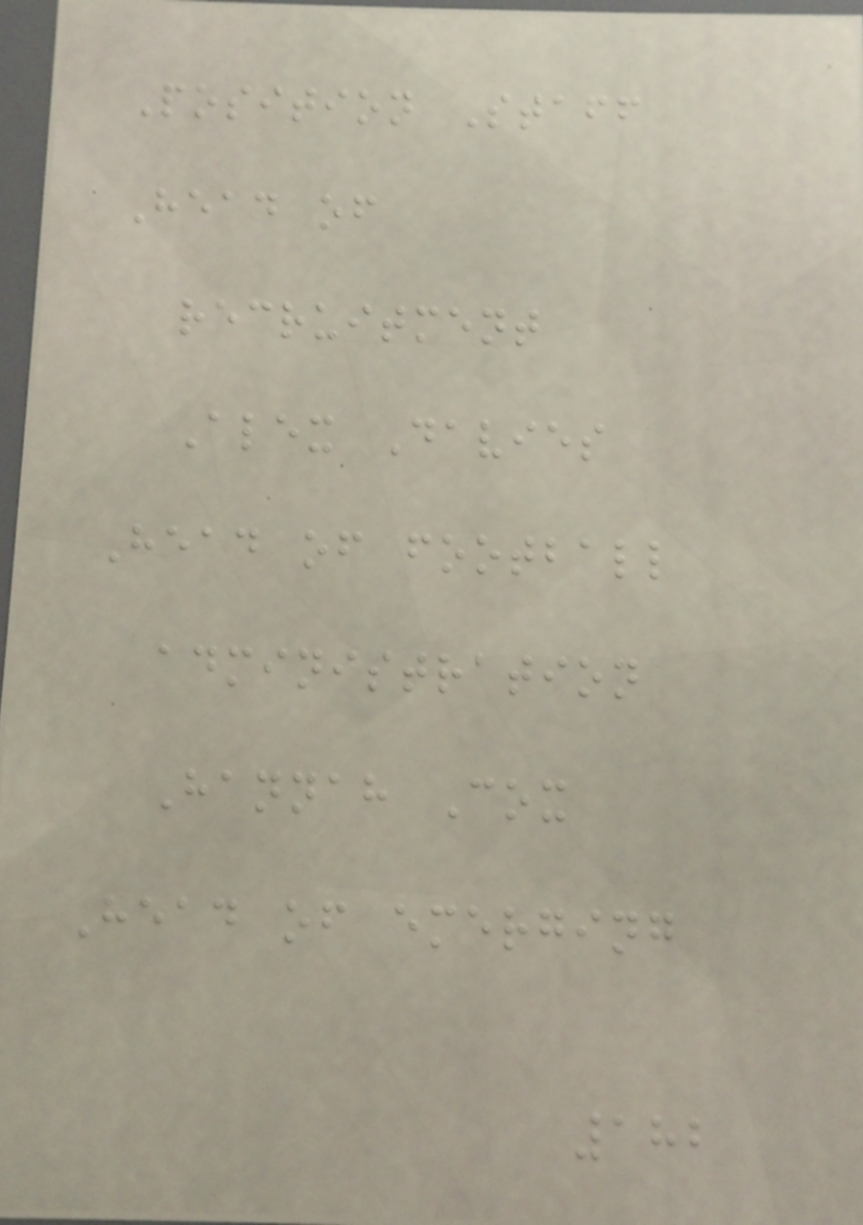Position Staff
Head of
recruitment
Alex Davies
Head of football
administration
Hannah Cox
Head of emerging
182
